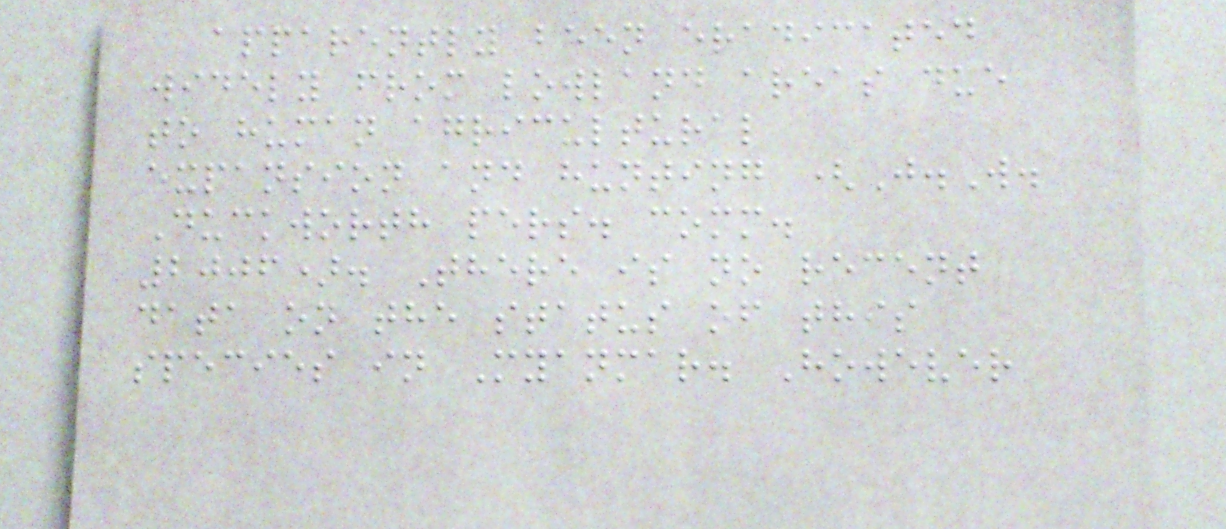apparently been eradicated
widely from lowland areas due
to human agricultural
expansion and hunting (J.W.
Duckworth pers. comm.
2006). There is no recent
data on the status of this
species in Myanmar. However
